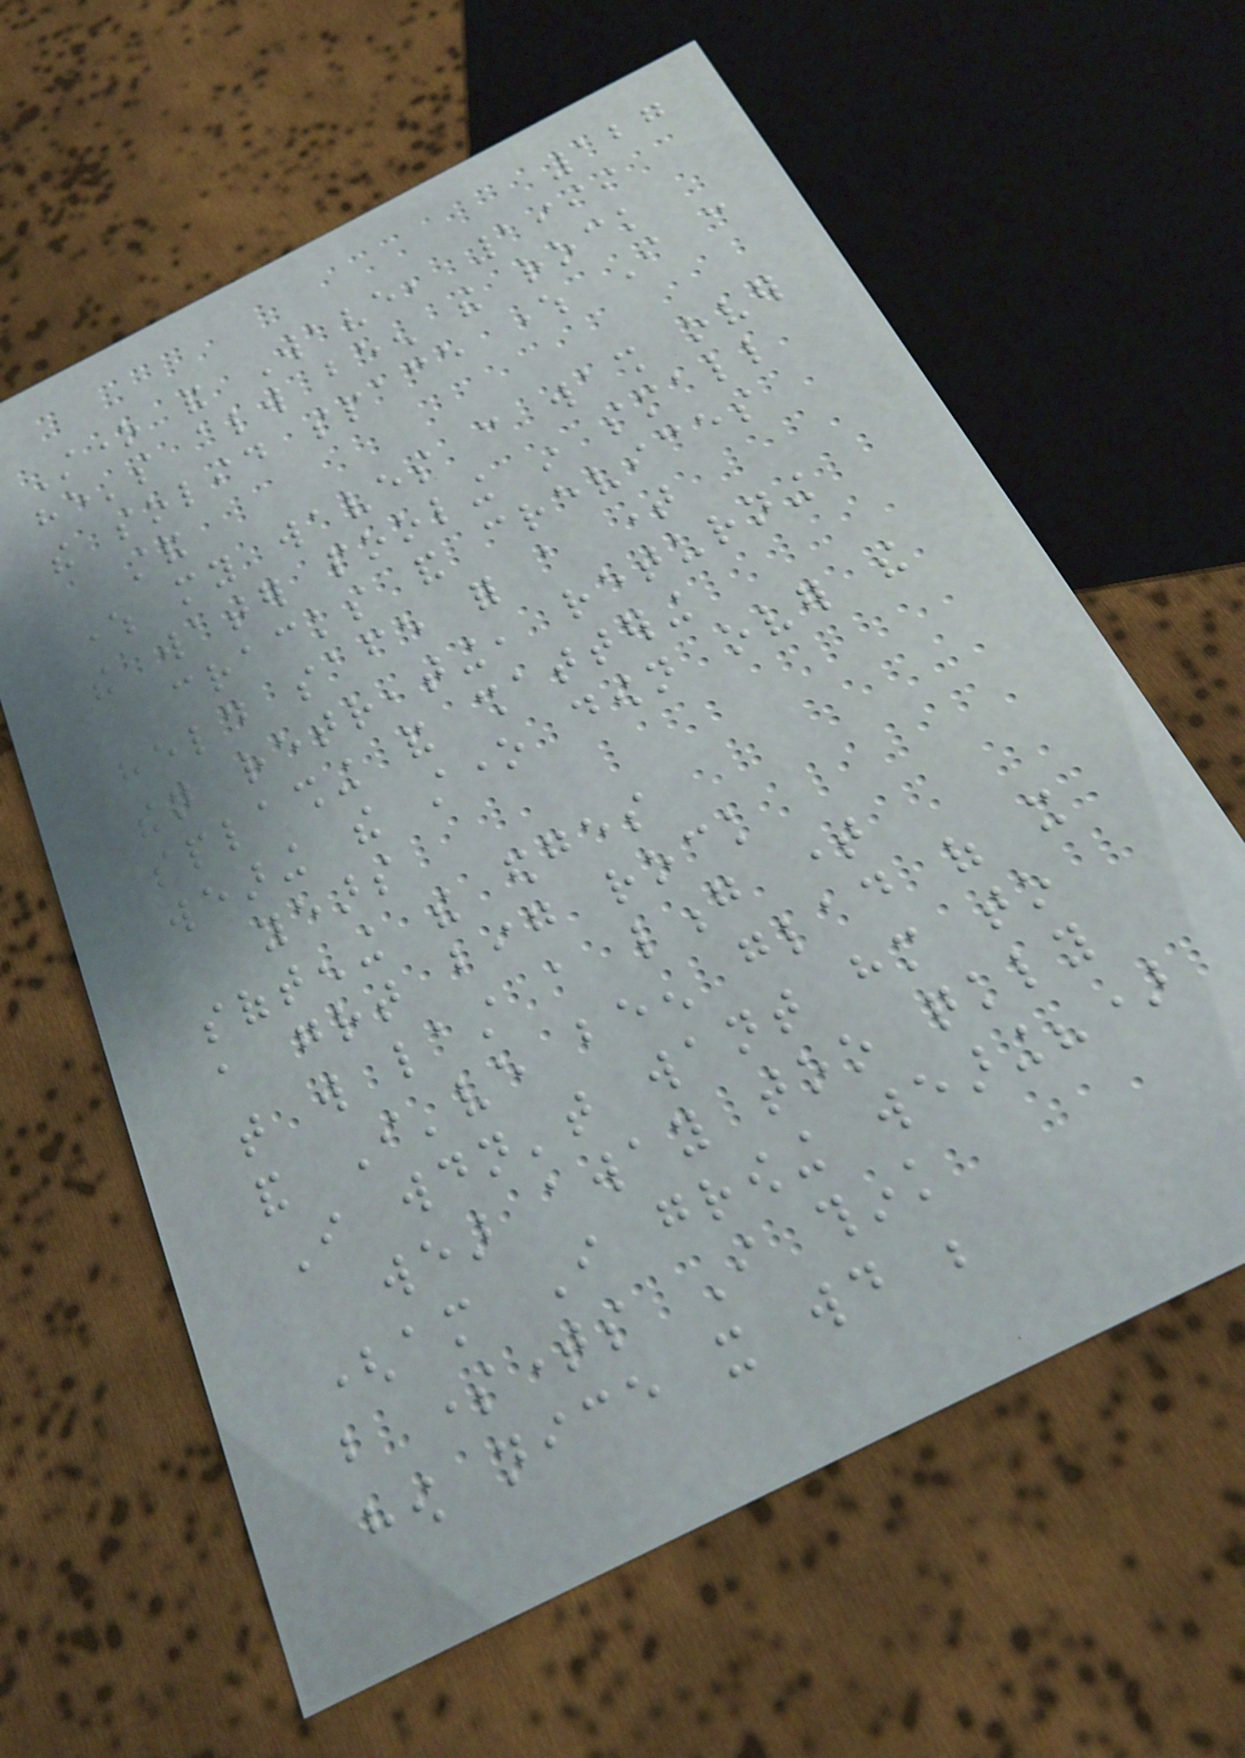127
Stone and Wave, 1999
he's always been the rock
the solid space where I can
stand
where my waves can wash over
the water pooling in small
cracks and crevices
held safe for a time
then retreating, returning
splashing and shattering
wearing the stone down over the
years
softening the edges
a great big rock
that will last a long time
and I've been glad of it
I wouldn't want him to
wear away too quickly
(am I growing wearing?)
but sometimes I think
how nice it would be
